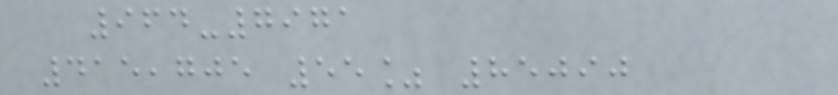964-7971
415,705 55% 85090
